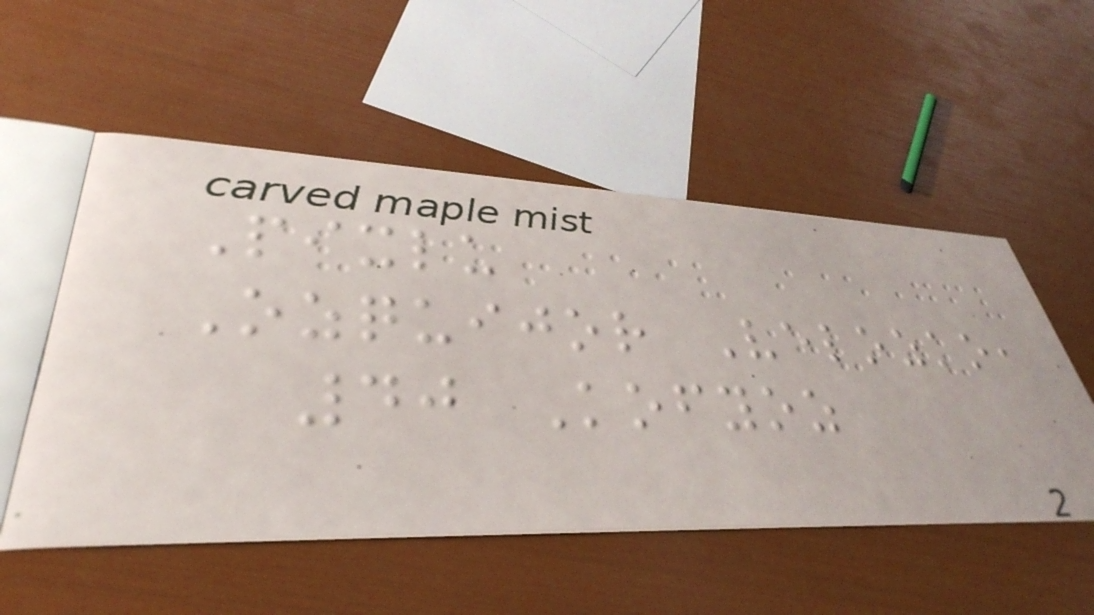Pixlu
Ozquijor Velozko,
40 Kofyoz
